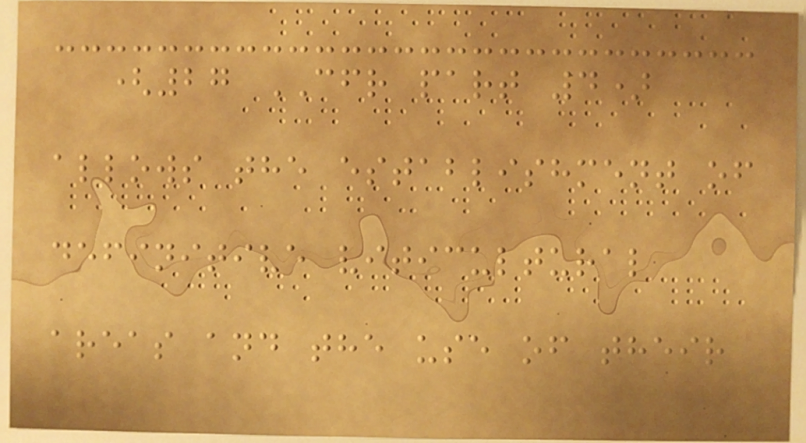(27 CFR part 4)
allows the establishment of
definitive viticultural
areas and the use of their
